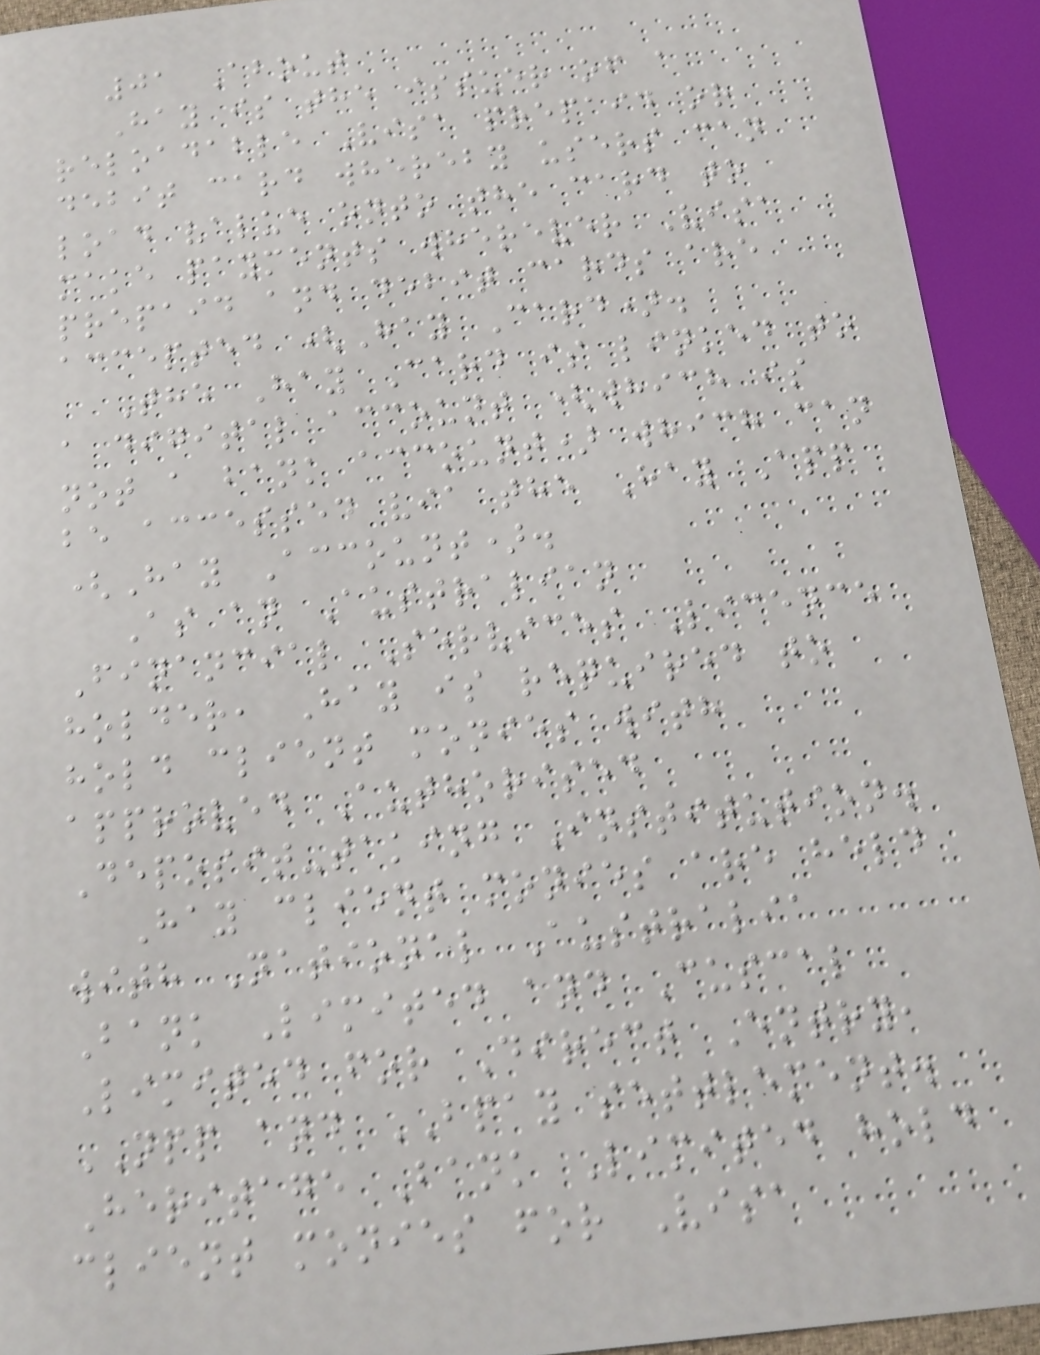01 About
Hay is the issuer of a
reloadable Visa prepaid or
debit card whereby users can
load value onto the card to
make payments wherever Visa
prepaid and debit cards are
accepted (Hay Card).
The Hay Card is linked to
a digital account (which is
not a bank account) which can
be accessed via the Hay App
(Hay Account).
As an Australian
Financial Services Licence
holder, Hay is required to
hold client monies with
approved Authorised
Deposit-taking Institution.
Hay client monies are held
with National Australia
Bank Limited and Cuscal
Limited for Direct Entry,
NPP and BPAY settlement.
Heritage Bank Limited hold
client monies for Visa
